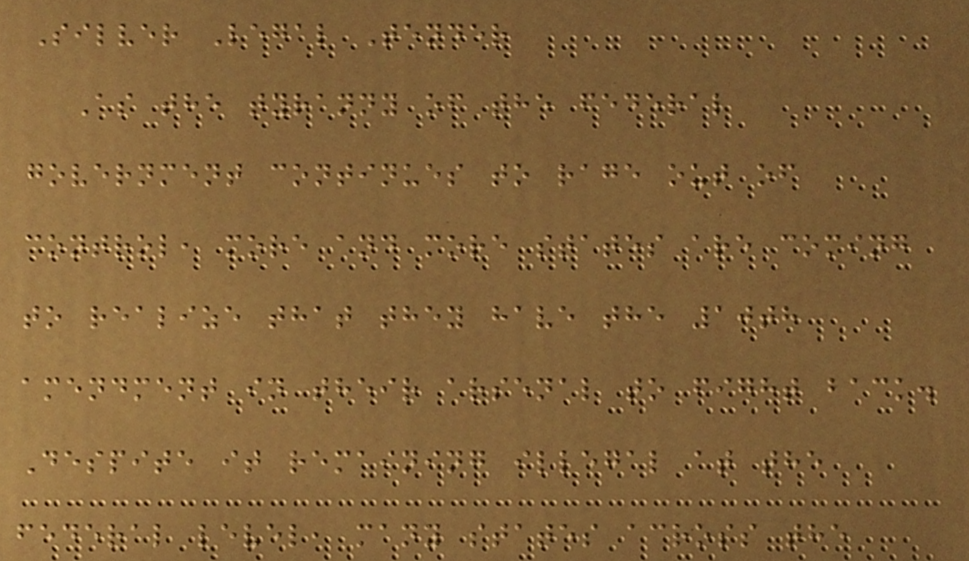Silver Legal Tender
As the tyranny of the federal
government continues to rage out of
control, more and more states are coming
to realize that they have the 10th
amendment in their arsenal to fight back.
Despite it remaining illegal at the
federal level, many states across the
